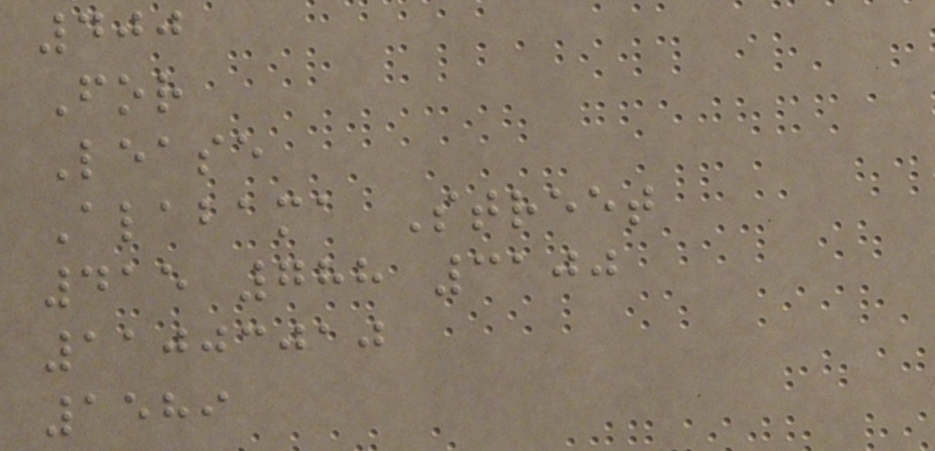400
For
Lease
Alabama Street
415 788 3100
11003010
1589
